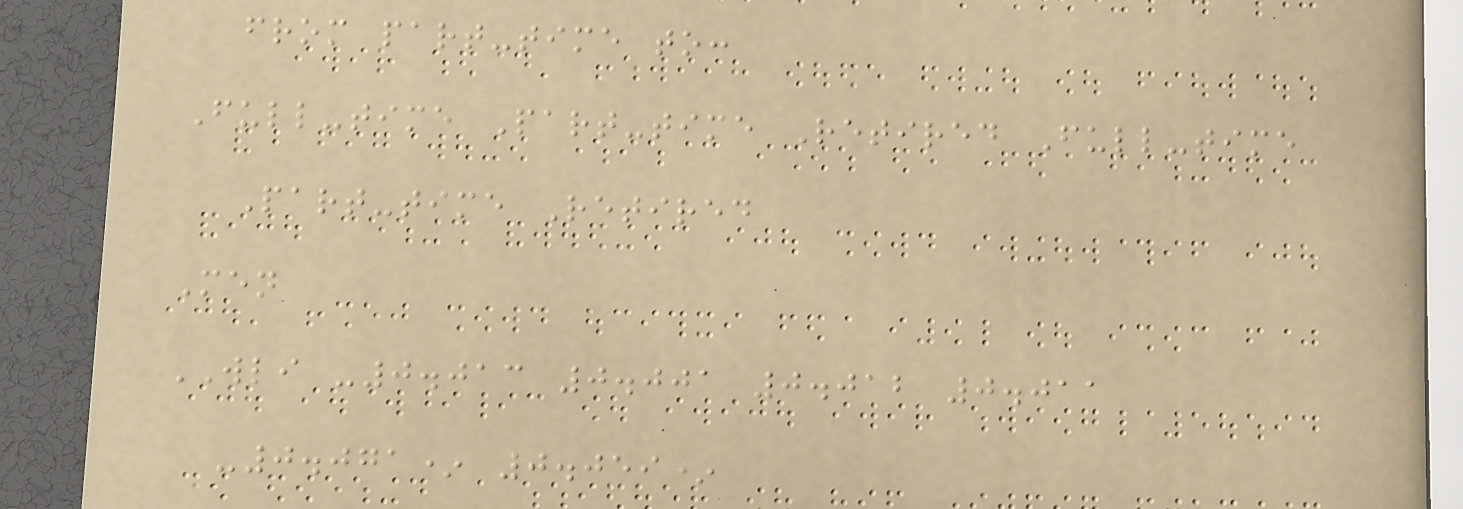from part-time to:
Full-time Part-time Retired Full-time
Part-time Retired
Men
WLI -0.013 0.001 0.012 0.011
-0.071* 0.059*
